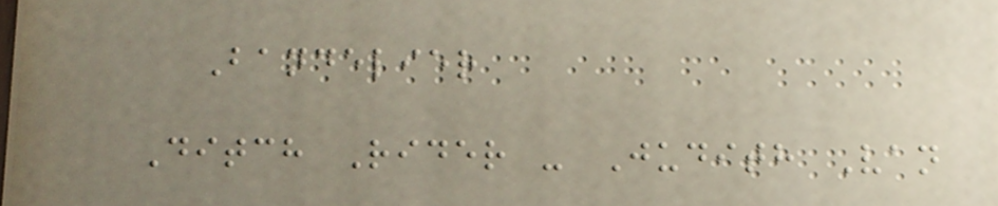Bandelier
Ditch Rider - Judith Van
